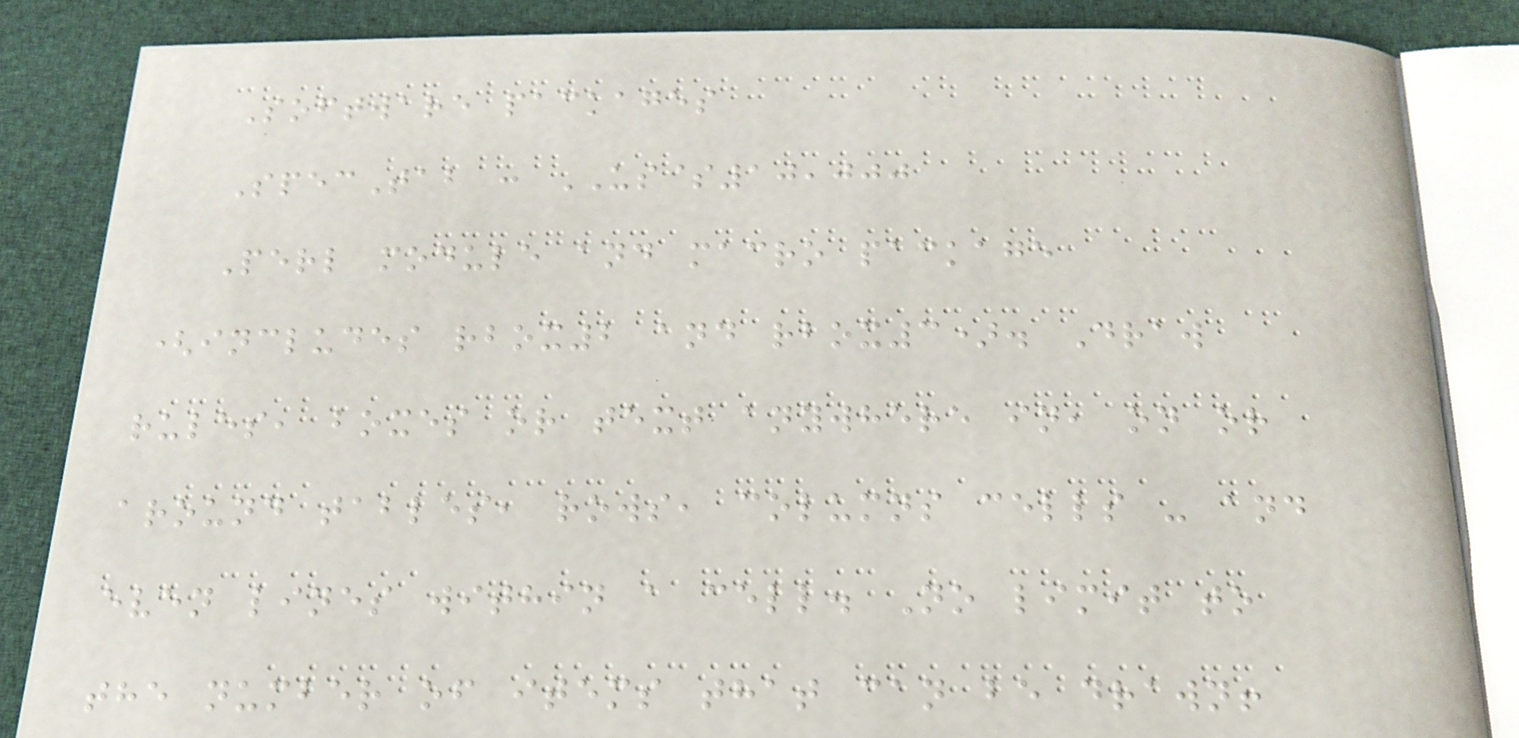Software packages
SpecTab : US$10,000
Perl module and macro package
(includes rbox2 and rbox3). Draw
rules, boxes or text anywhere in, on or
around tables, rows, columns cells - and
even lines within a cell. No limit to
the number of items that can be drawn!
